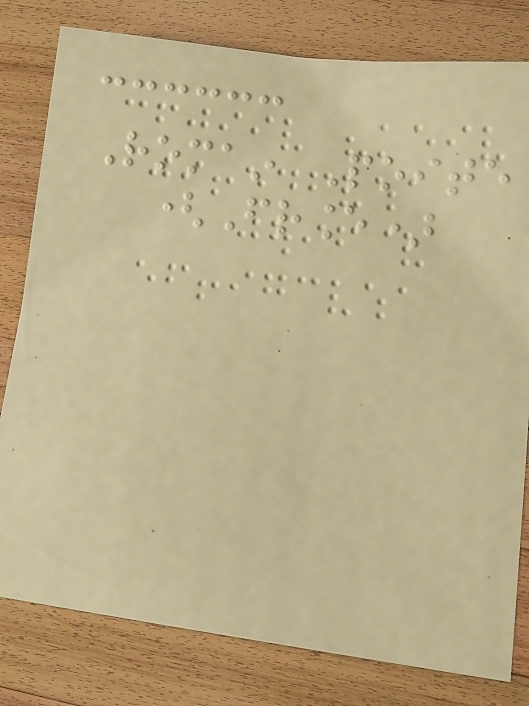Romain Poite
(France)
